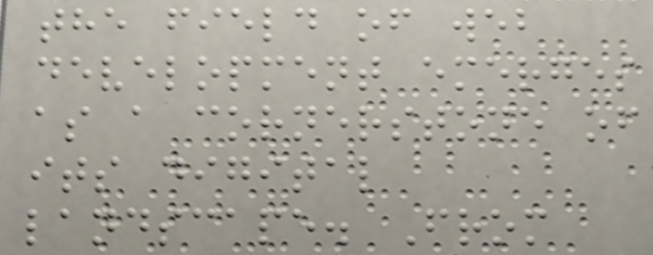the field of web
development emerges
as a cornerstone of
its digital
landscape. From
